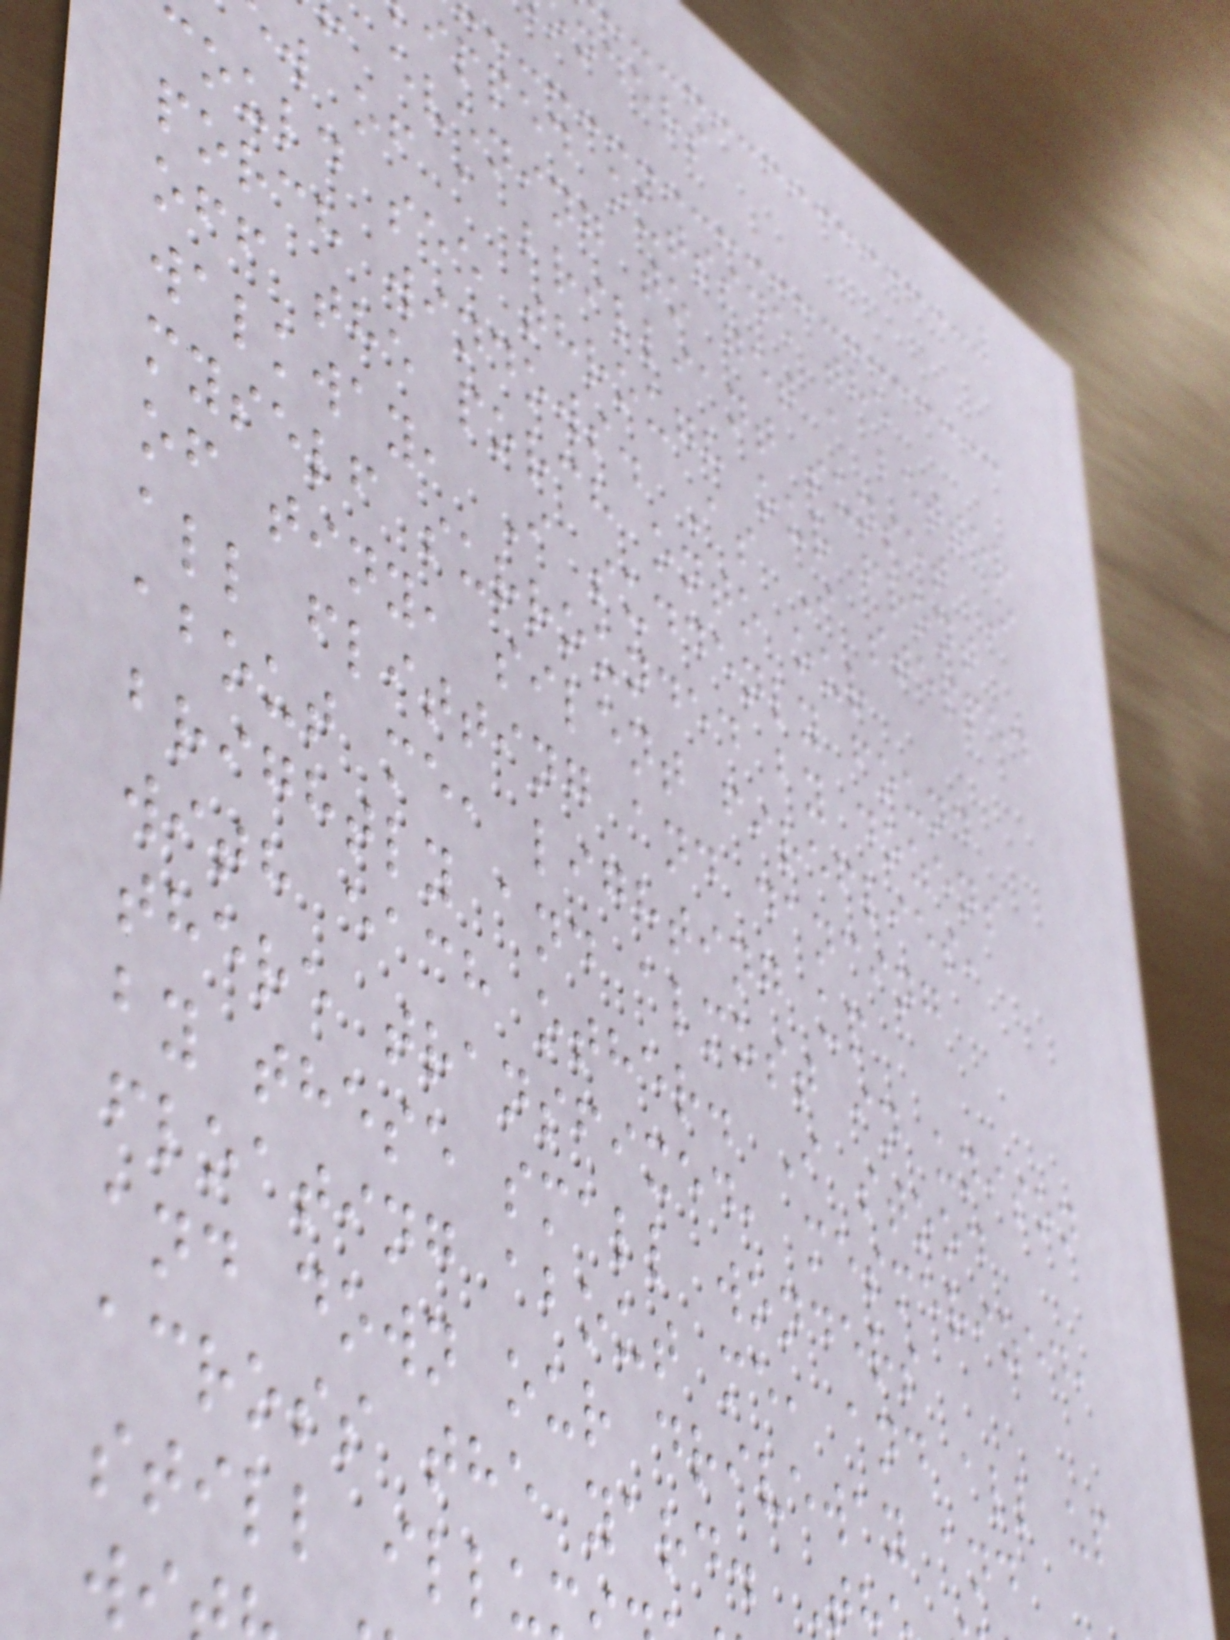nders
ipped outside the
evening to get a better
w of a brilliant sunset I
could see through our front
porch windows. As I stepped
off the porch onto our
walkway, I suddenly found
myself surrounded by dozens
of tiny, silent fireflies,
all flitting and dancing
about me, lighting up
brightly and almost in unison
with each other. I stood
there transfixed, mesmerized,
by these small wonders
floating about me, and all up
and down our driveway and
across the yard. T
still illu
